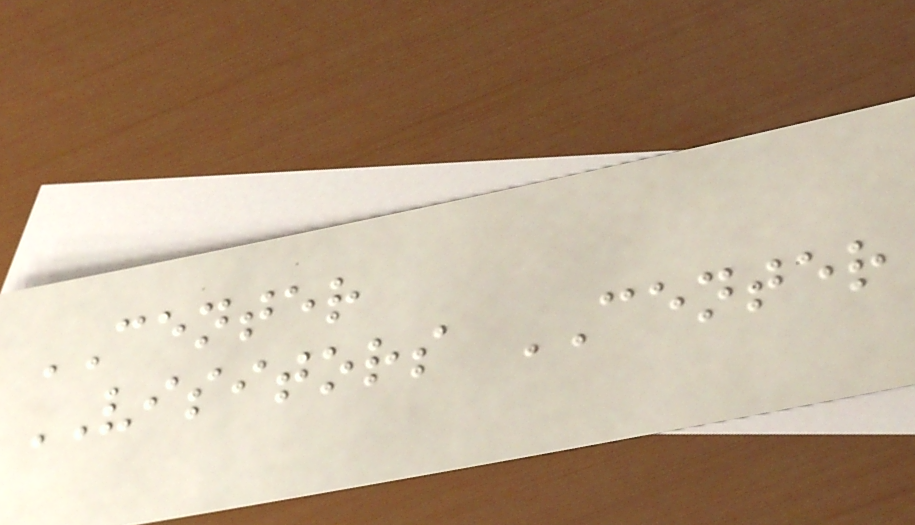CENTER
VISITORS CENTER
